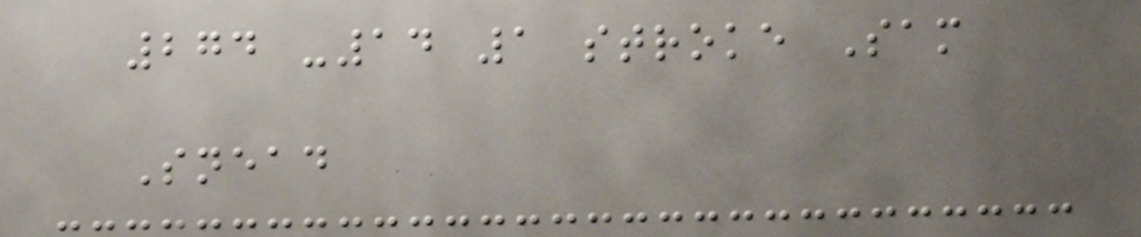274 -14 1 stroke Sam
Snead
